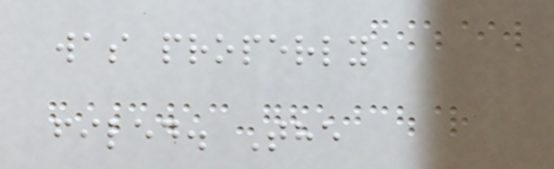was properly
filed. The
